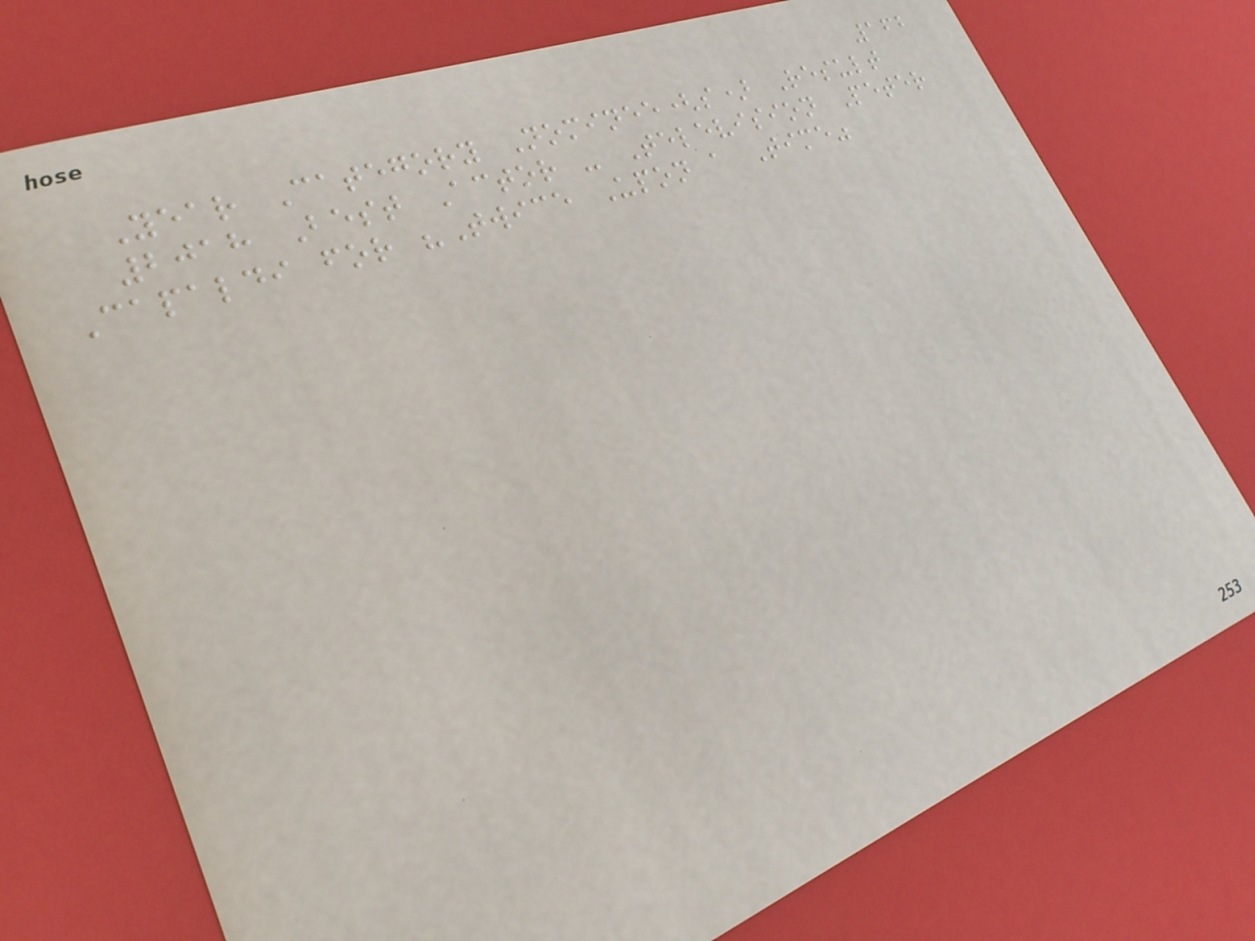162
Year Category Nominee(s) Result
2018 Best Actor - Television Peter
Capaldi for "Twice Upon a Time"
